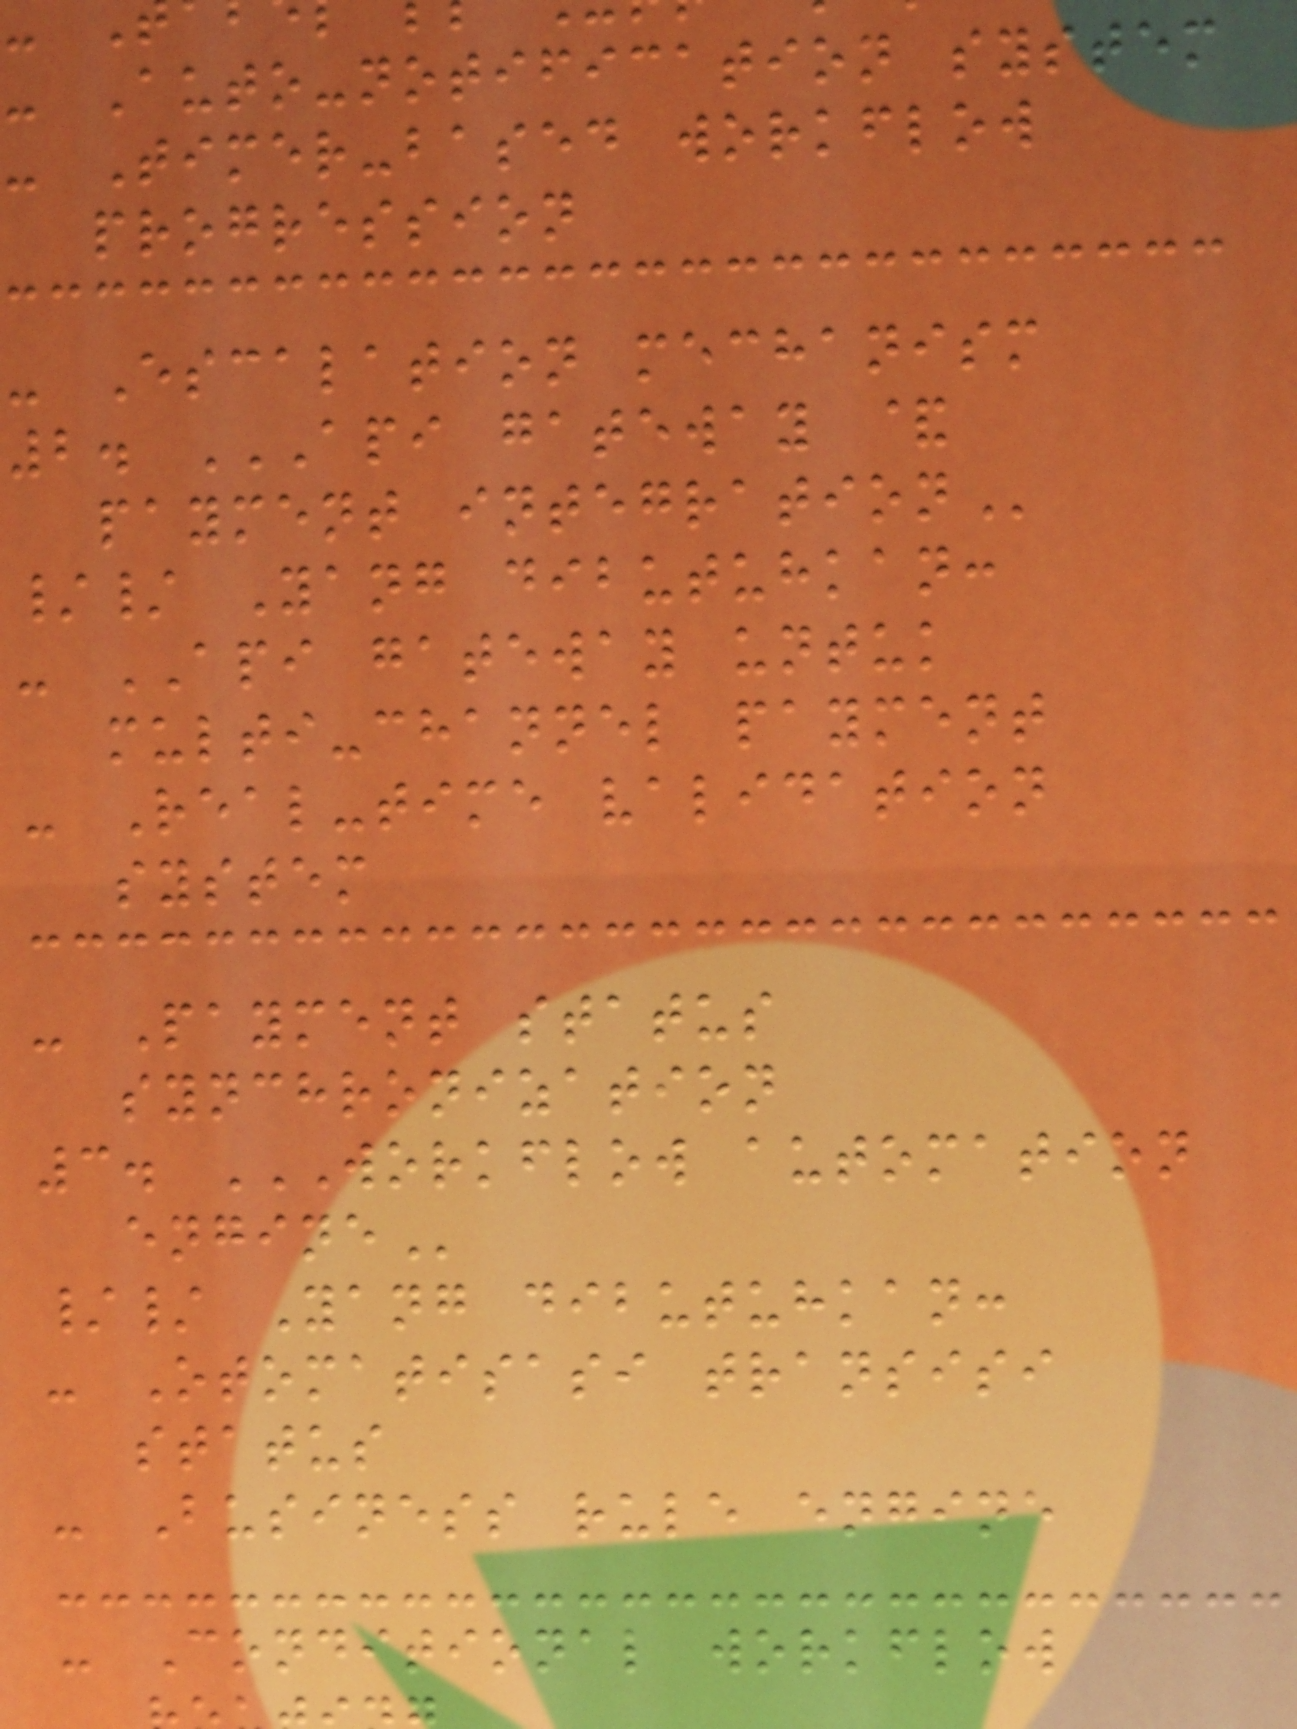- Auto-notification system
- Timer-based workflow
progression
- Escalation mechanism
2. API GATEWAY &
payment
// Yang dibutuhkan:
- API gateway untuk
multi-channel payment
- Real-time validation
system
- Payment status
synchronization
3. WORKFLOW AUTOMATION
// Yang dibutuhkan:
- Otomatisasi transisi
status
- Business rule engine
- Conditional workflow
